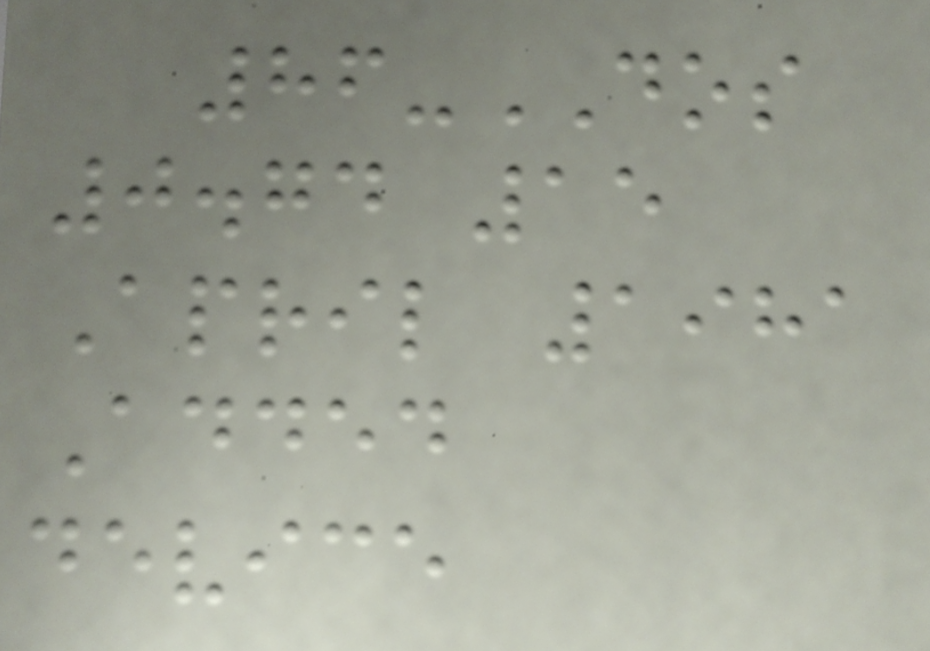86-DOS
0.74 15
April 1981
Added
device
